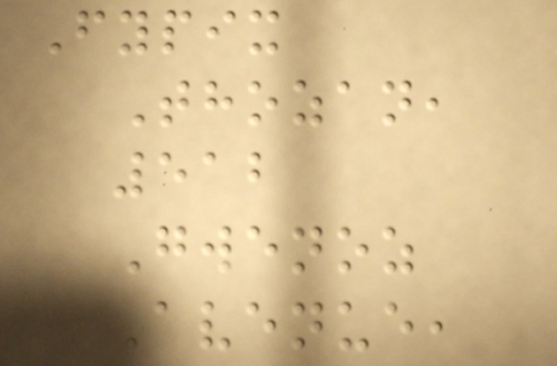Fypix
Thozan,
512
Gwenoz
Avenue,
